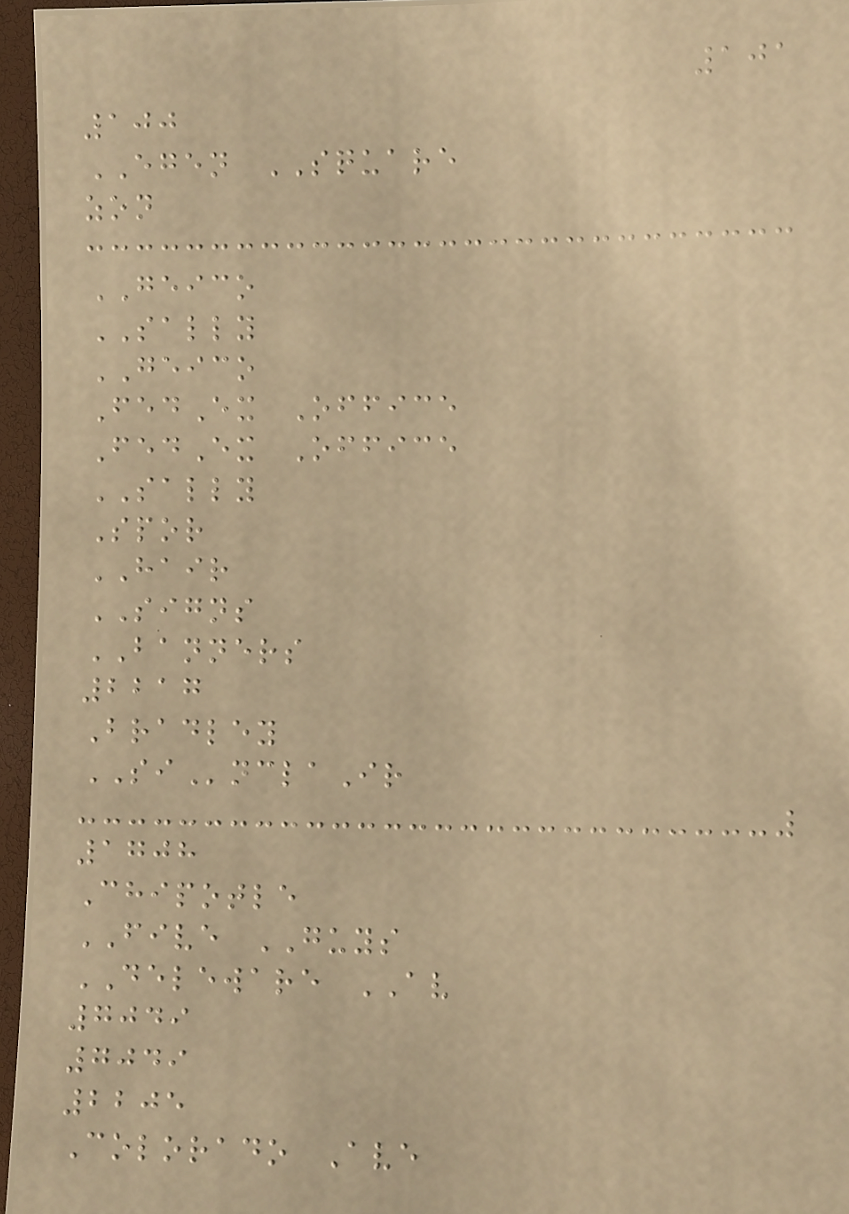101
100
EGEN SQUARE
zon
GEICO
SALLY
GEICO
FedEx Office
FedEx Office
SALLY
Spor
HAIR
SIGNS
BANNERS
2217
Bradley
SInclaIr
1708
Chipotle
FIVE GUYS
DELEWARE AV
7049
7049
2205
Colorado Ave
